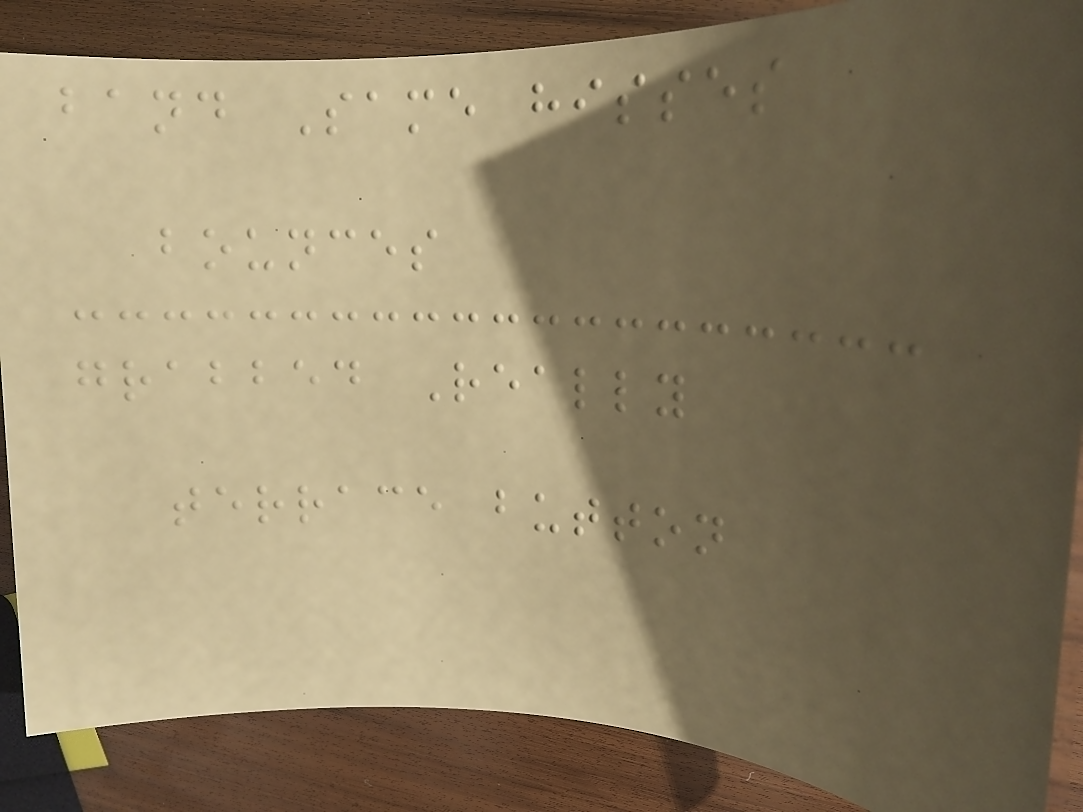band Same hisses
bounces
grabbed Really
terrace button
